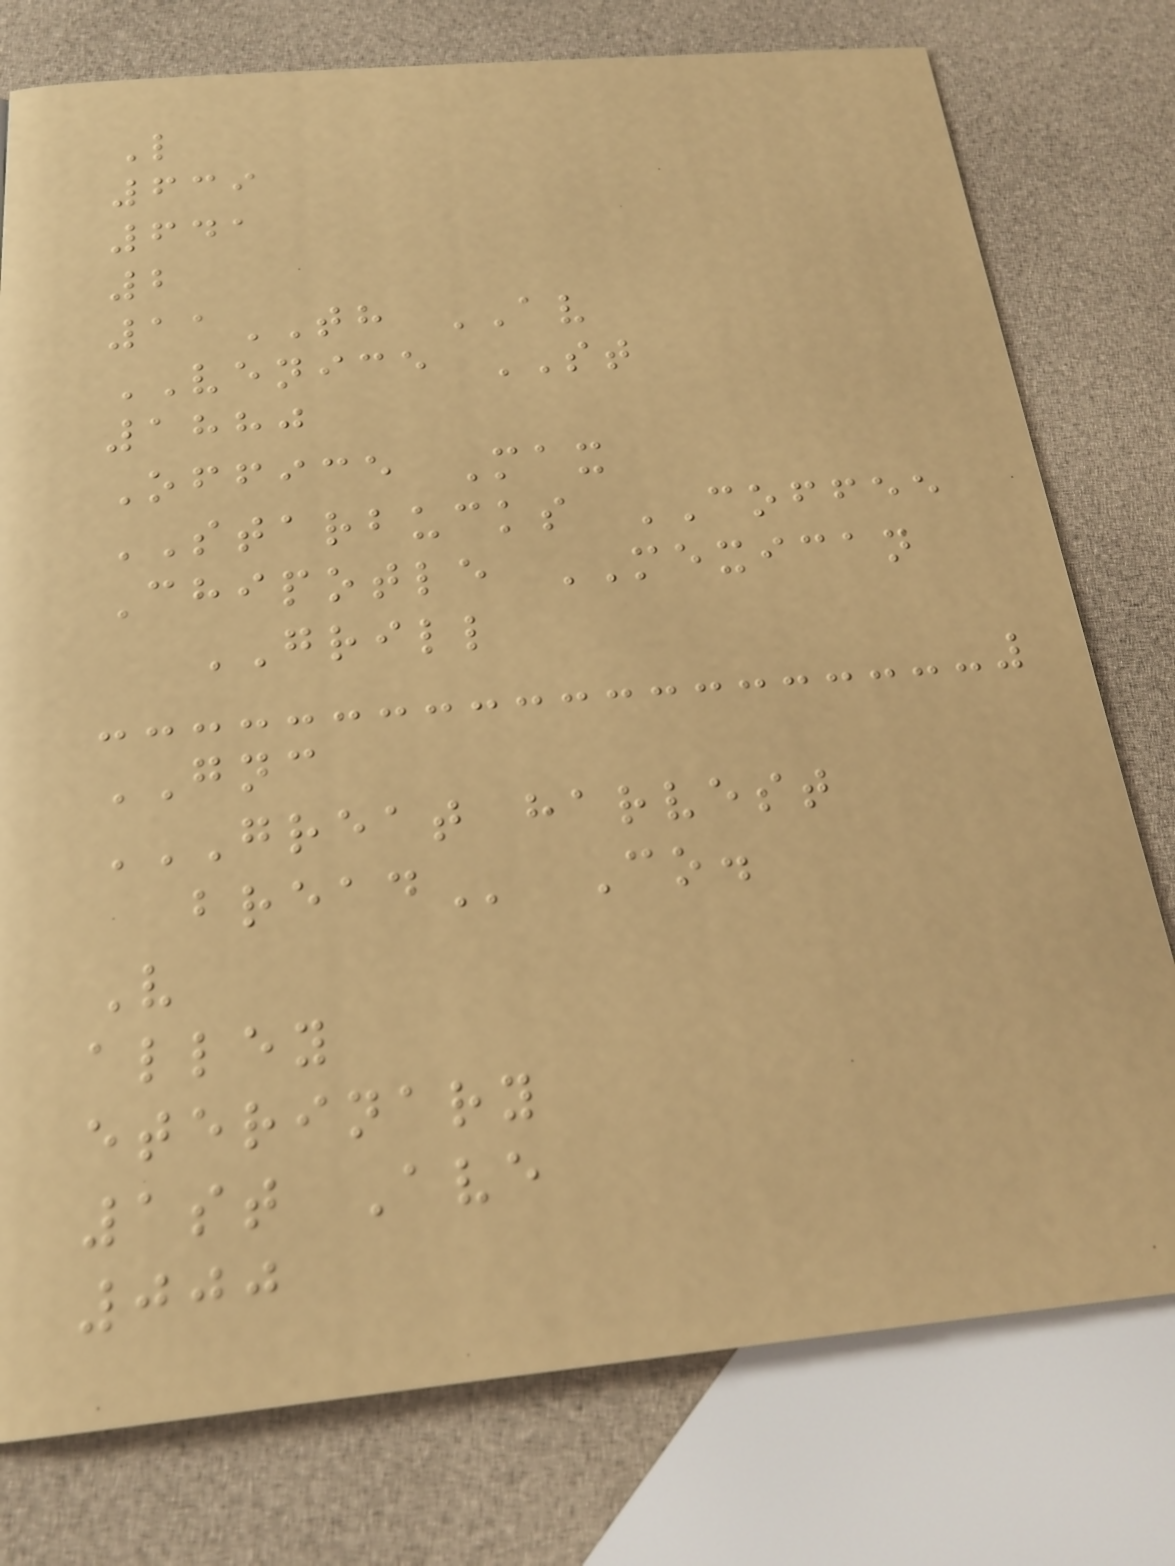L
639
641
2
11TH AV
VENICE ST
1880
Office Max
STARBUCKS COFFEE
Chipotle MEXICAN
GRILL
GNC
GREAT HARVEST
BREAD Co.
V
alley
eterinary
1st Ave
000
